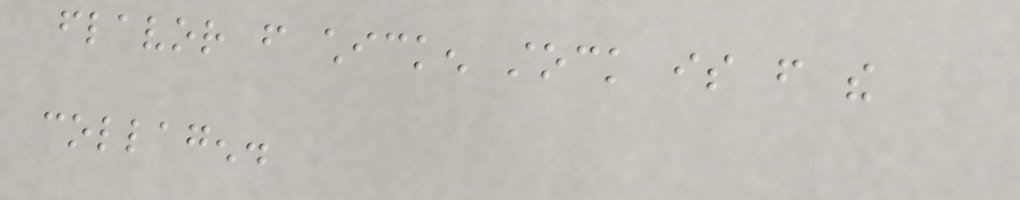flavor from chicken stock is from the
collagen.
